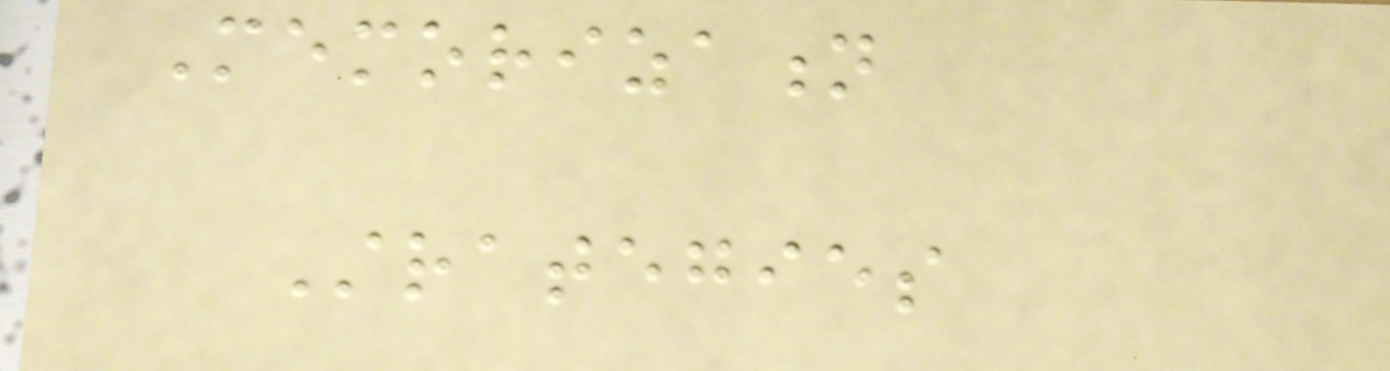Memorization
Strategies
